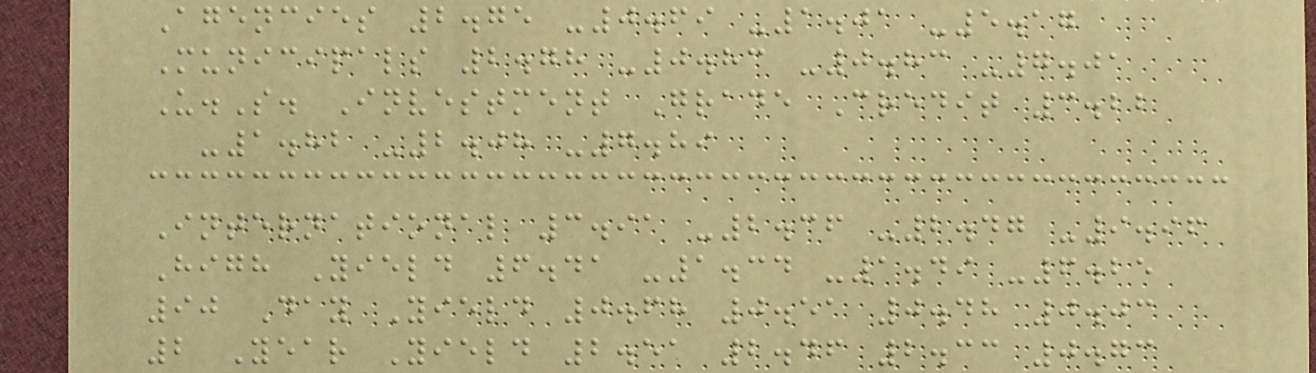Agencies 2.75 -0.69 -1.01 -5.17
Municipals 2.78 -0.83 -0.83 -7.01
U.S. Investment Grade Credit 3.22
-1.82 -2.08 -7.89
International 3.91 -2.36 -2.47 -9.96
High Yield 6.41 -1.34 -1.49 -6.25
90 Day Yield 0.68 0.51 0.48 0.03
2 Year Yield 2.51 2.46 2.33 0.73
